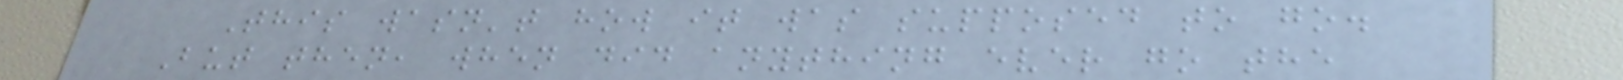This wasn't how it was supposed to go.
But then, when did anything ever go the
